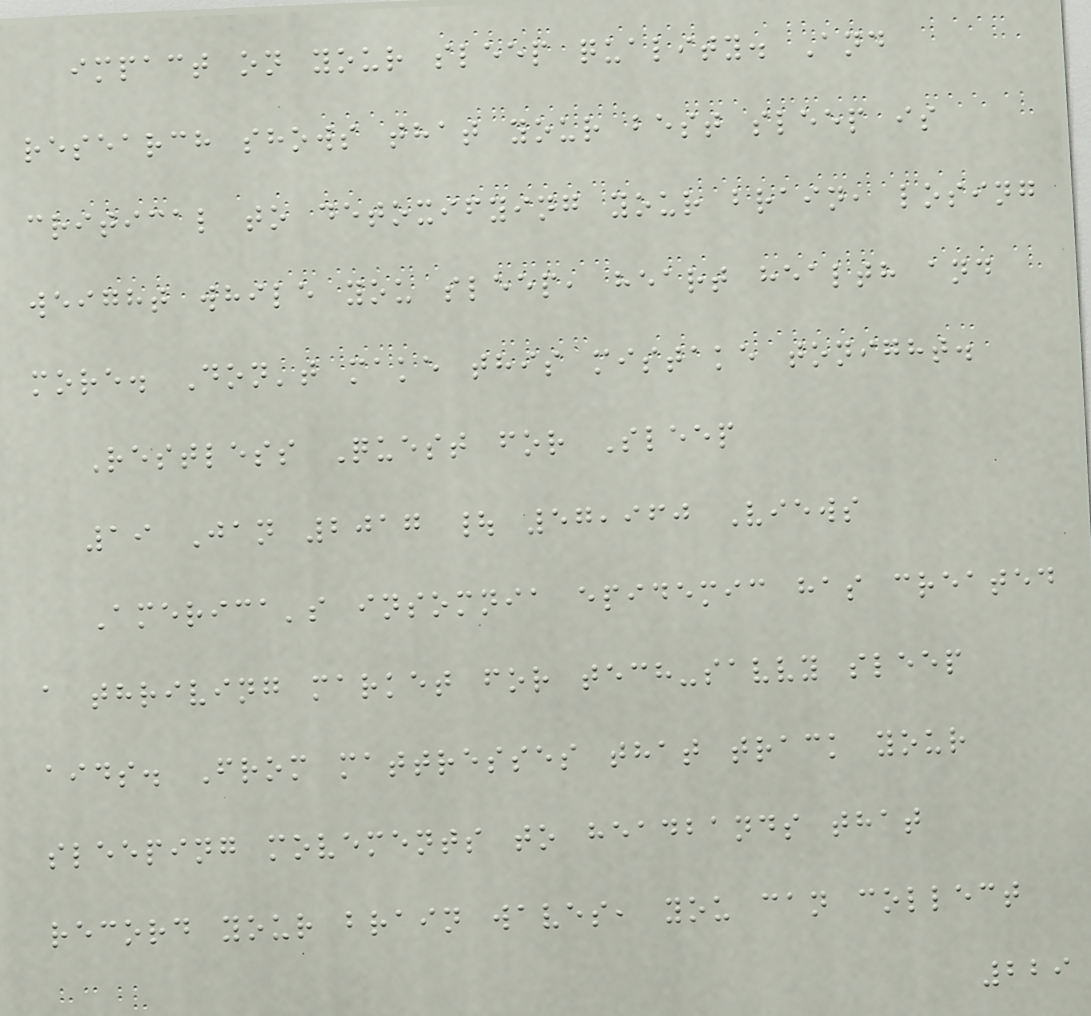impact on your sleep quality. And
research shows that your best sleep is
critical to detoxifying your brain, losing
weight while you sleep, heart health and
more. Don't make this mistake tonight.
Restless Quest for Sleep
19 Jan 2017 | 57,960 Views
America's insomnia epidemic has created
a thriving market for tech-savvy sleep
aids. From mattresses that track your
sleeping movements to headbands that
record your brain waves, you can collect
229
